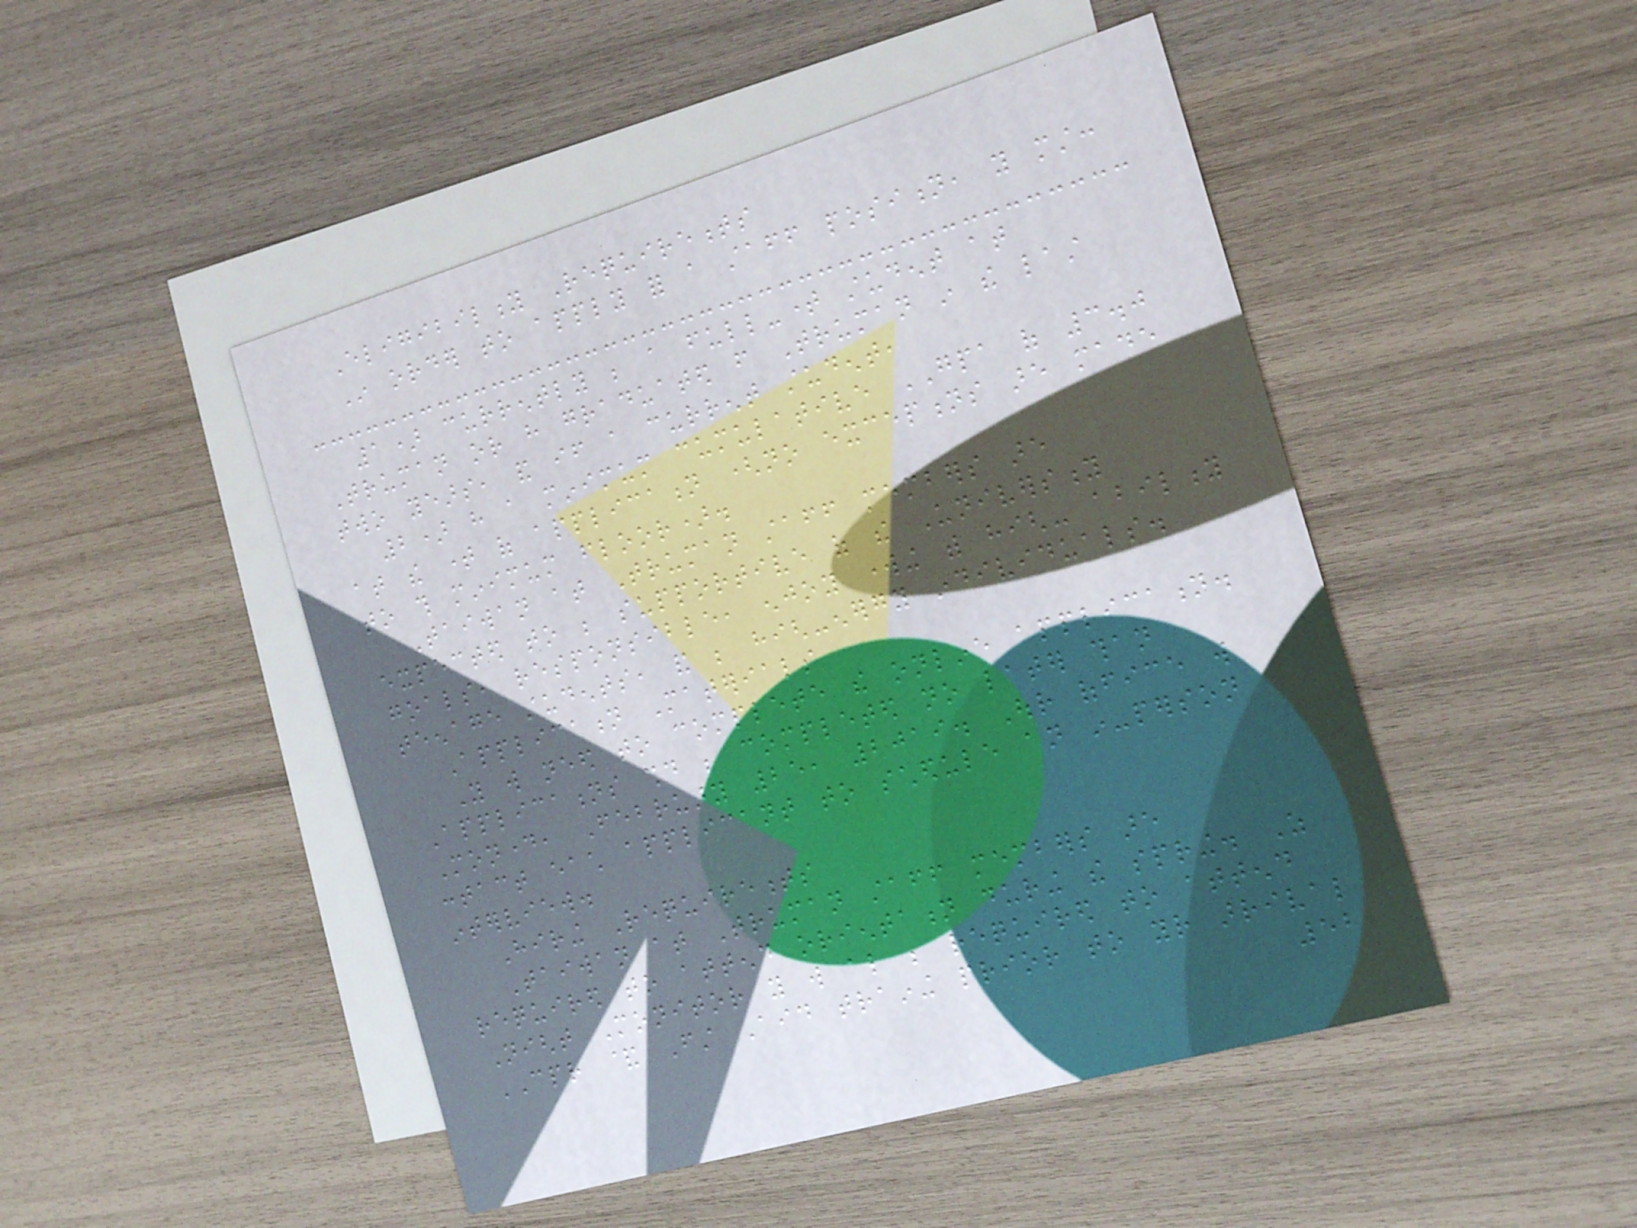Eligibility Requirements
In order to apply for a staff position, you must:
1) currently be a full-time student at
Truman or have graduated from Truman in the last
two years, and if a current student,
2) have a minimum cumulative GPA of 3.0
at the time of application (no exceptions are made
to this minimum floor).
Taiwan at Truman staff members are
expected to be supportive of the University
goals, responsible, enjoy working with high- ability
teenage students, and be high-energy individuals.
Application Materials
You will need to complete the online application.
Applications should be completed no later than
Monday, February 25, 2019. Our office will
contact each applicant to schedule an in-person
interview.
Hiring Requirements
Taiwan at Truman staff members are
required to attend orientation during the spring. As
Night Monitor you will also be required to attend
CPR & First Aid training prior to your arrival
52
